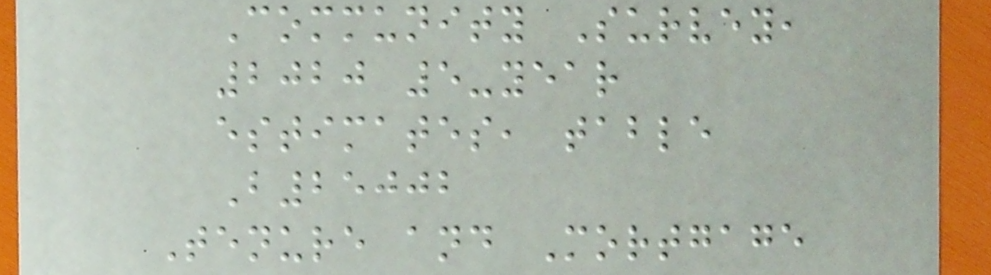Community Survey,
2020 5-year
estimates, table
B25002
Tenure and Mortgage
